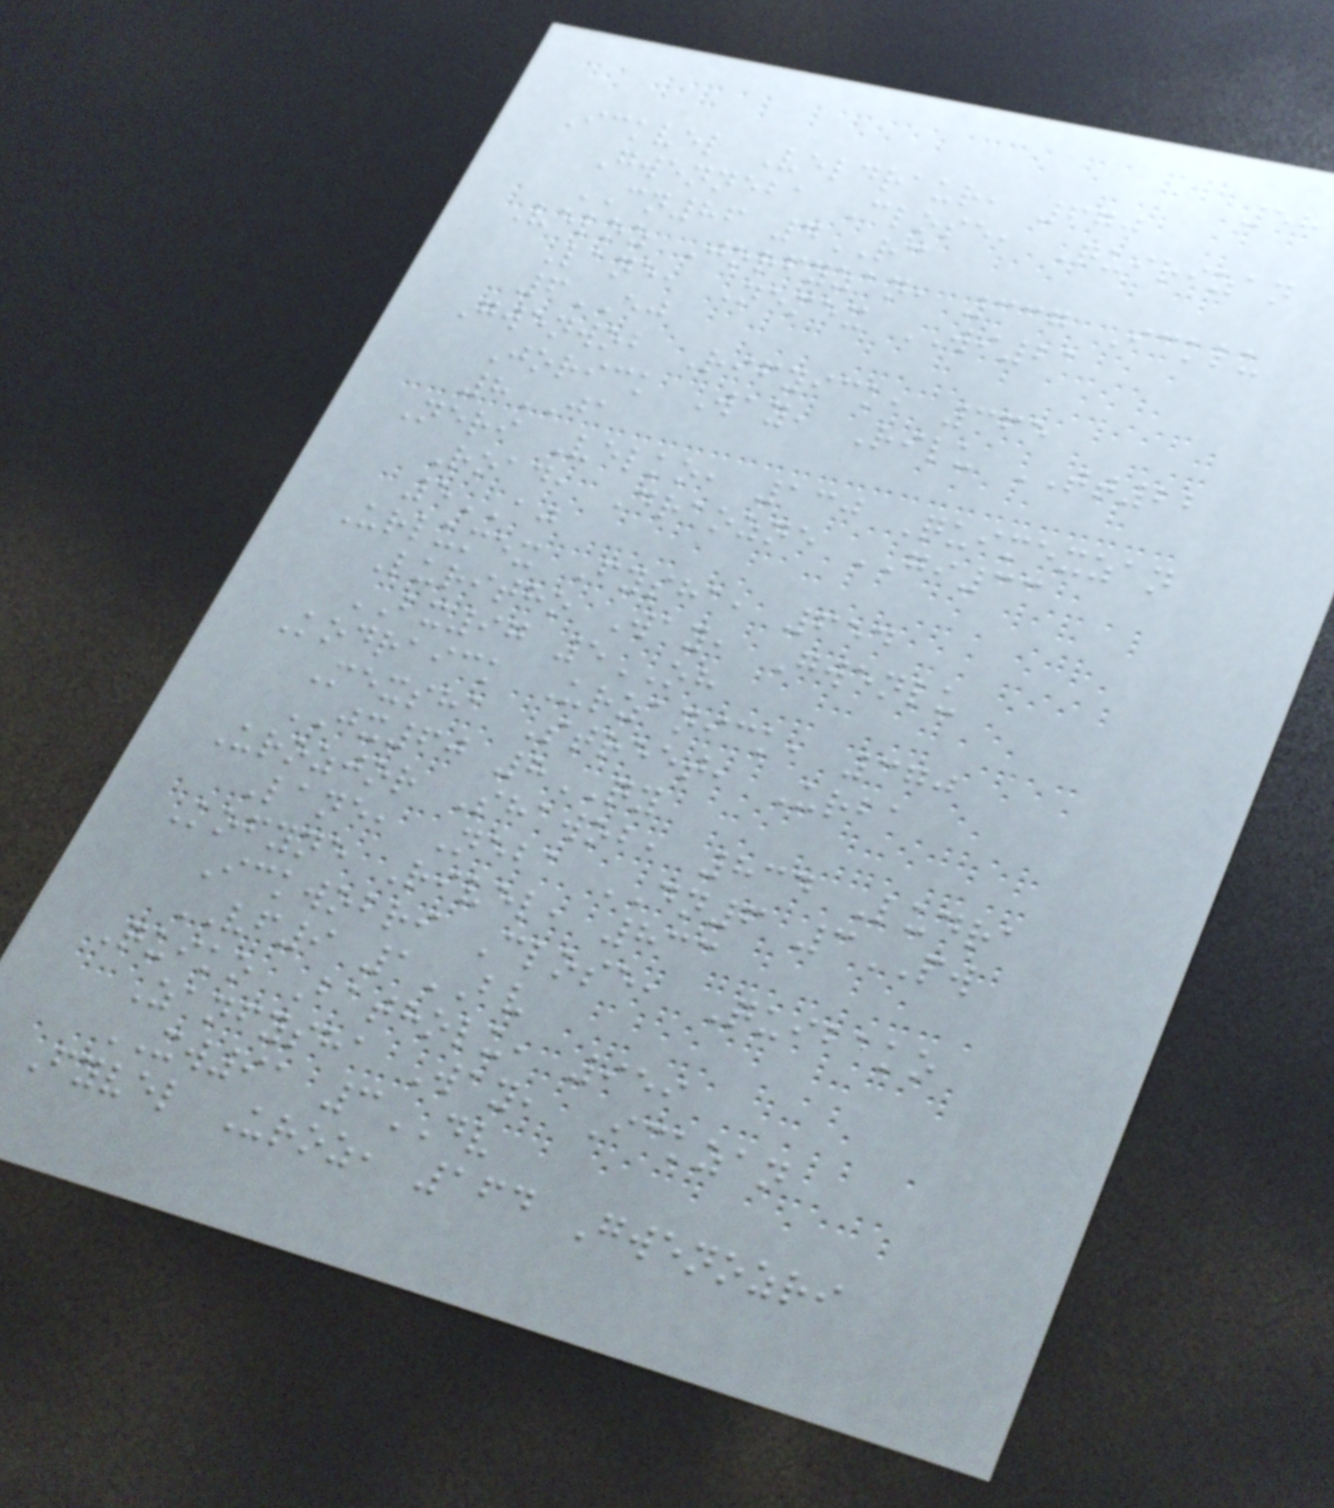58
Ickvel Veldraur, 670
Gwenneba Close, Quirizan
CN86 4RC
Veloz Jorfyzan, 337 Icklu
Lane, Nemex WI21
6EJ
Gwenwob Rifyick, 365
Jorick Way, Rilu TT22
8JA
Neri Velko, 130 Quimexzan
Road, Draozne GI33
5AJ
Urlumex Fysha, 654
Luritho Way, Gwenlu
BX97 5OH
Kodraick Urzanick, 370
Mexsha Street, Urba
JX60 8QY
Urozjor Shawob, 834 Ludra
Lane, Neba DN6 3PW
Kofyne Rivel, 833
Ickwobri Close, Quibako
VF9 1BV
Quiko Batholu, 959
Zanfysha Way, Ickzan
XW91 3DV
Fyvel Uroz, 164 Gwenozri
